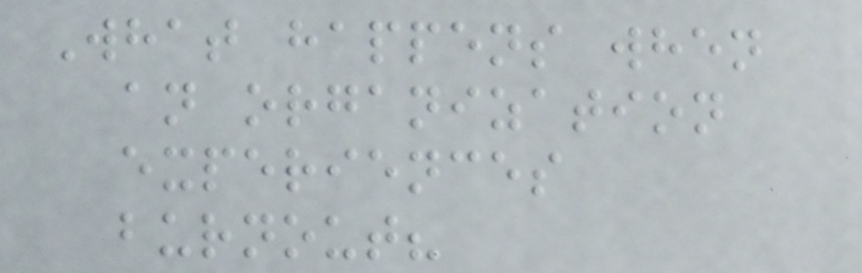What happens when
an organization
experiences
burnout?
